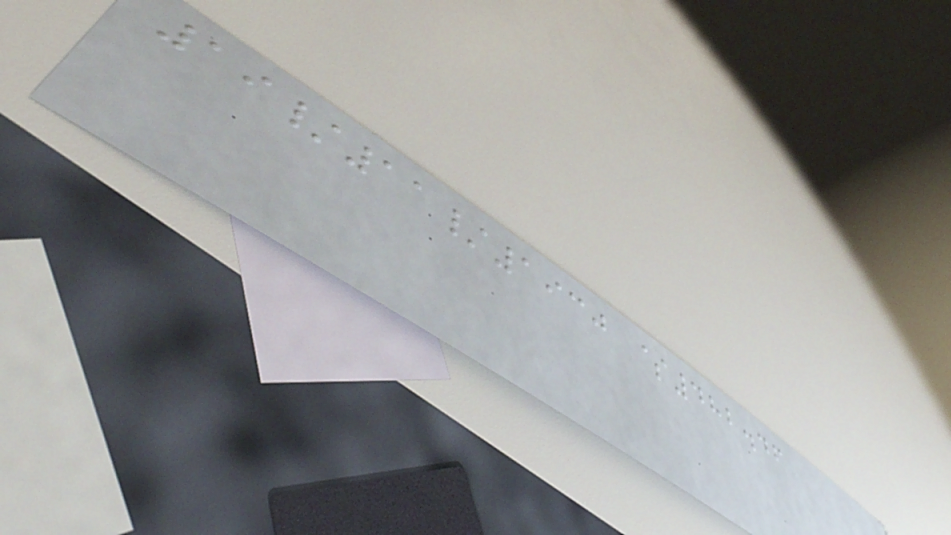19/11/1930 $482.46
